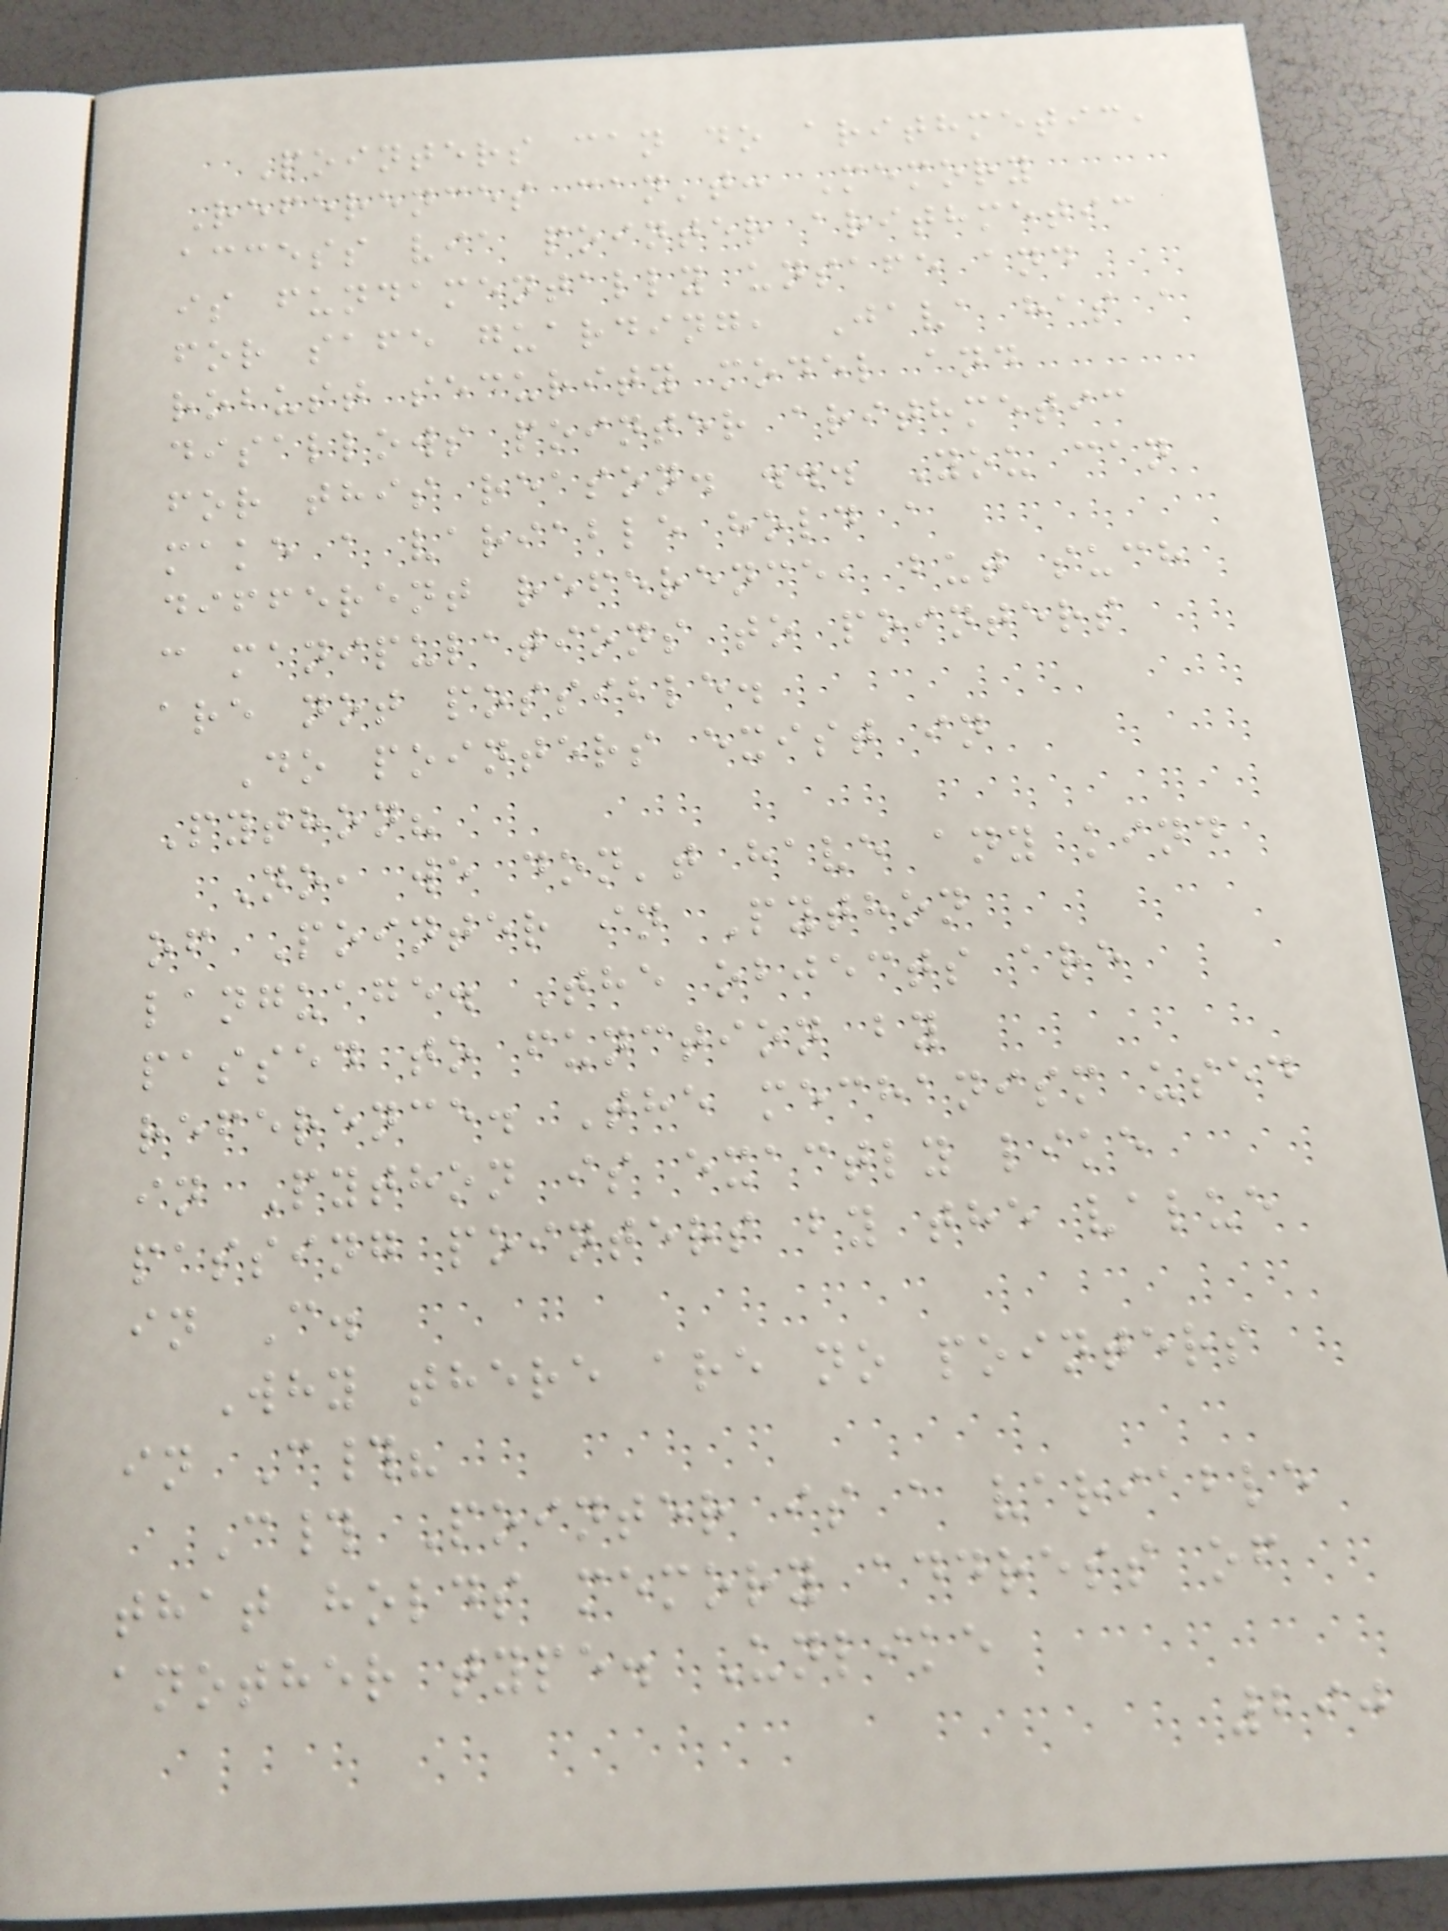Pointers can do arithmetic,
References can't: Memory
access via pointer arithmetic
is fundamentally unsafe and
for safe guarding, Java has a
robust security model and
disallows pointer arithmetic
for this reason. ... You can
make a variable hold a
different reference, but such
c manipulations to pointers
are not possible.
Do pointers exist in
Python?
No, we don't have any kind
of Pointer in Python
language. The objects are
passed to function by
reference. The mechanism used
in Python is exactly like
passing pointers by the value
in C.
Why there are no pointers
in C#?
C# Pointer is a variable
that holds memory address of
another type. Unlike
290
